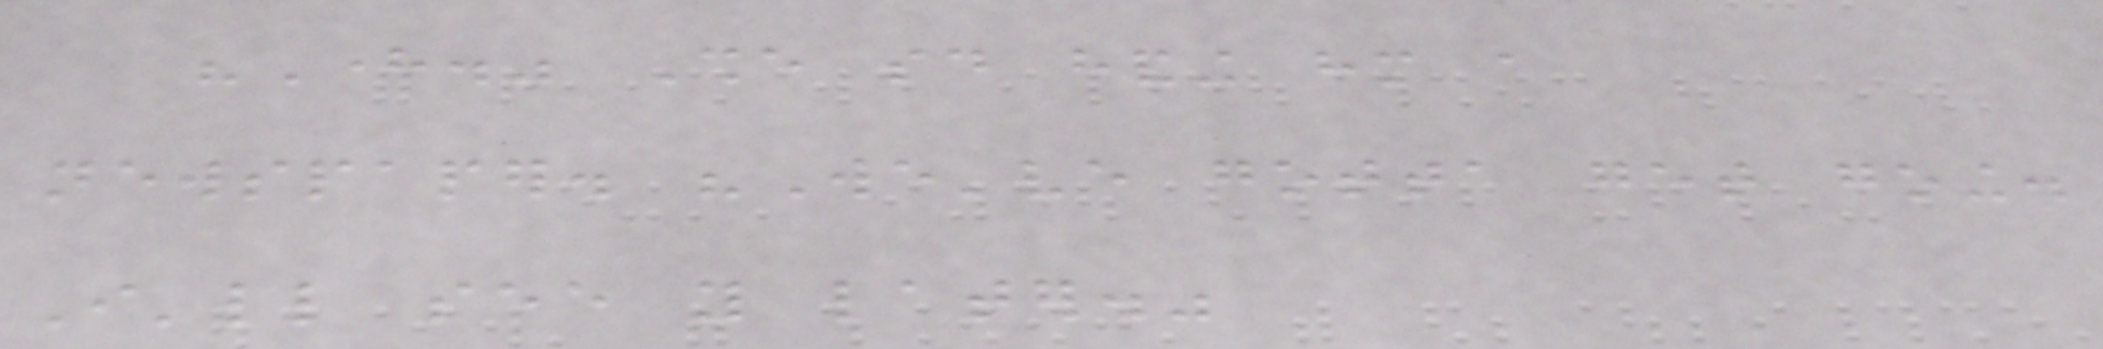"Here." She said handing him a
newspaper. "We've gotta get going.
I'll see you later."
